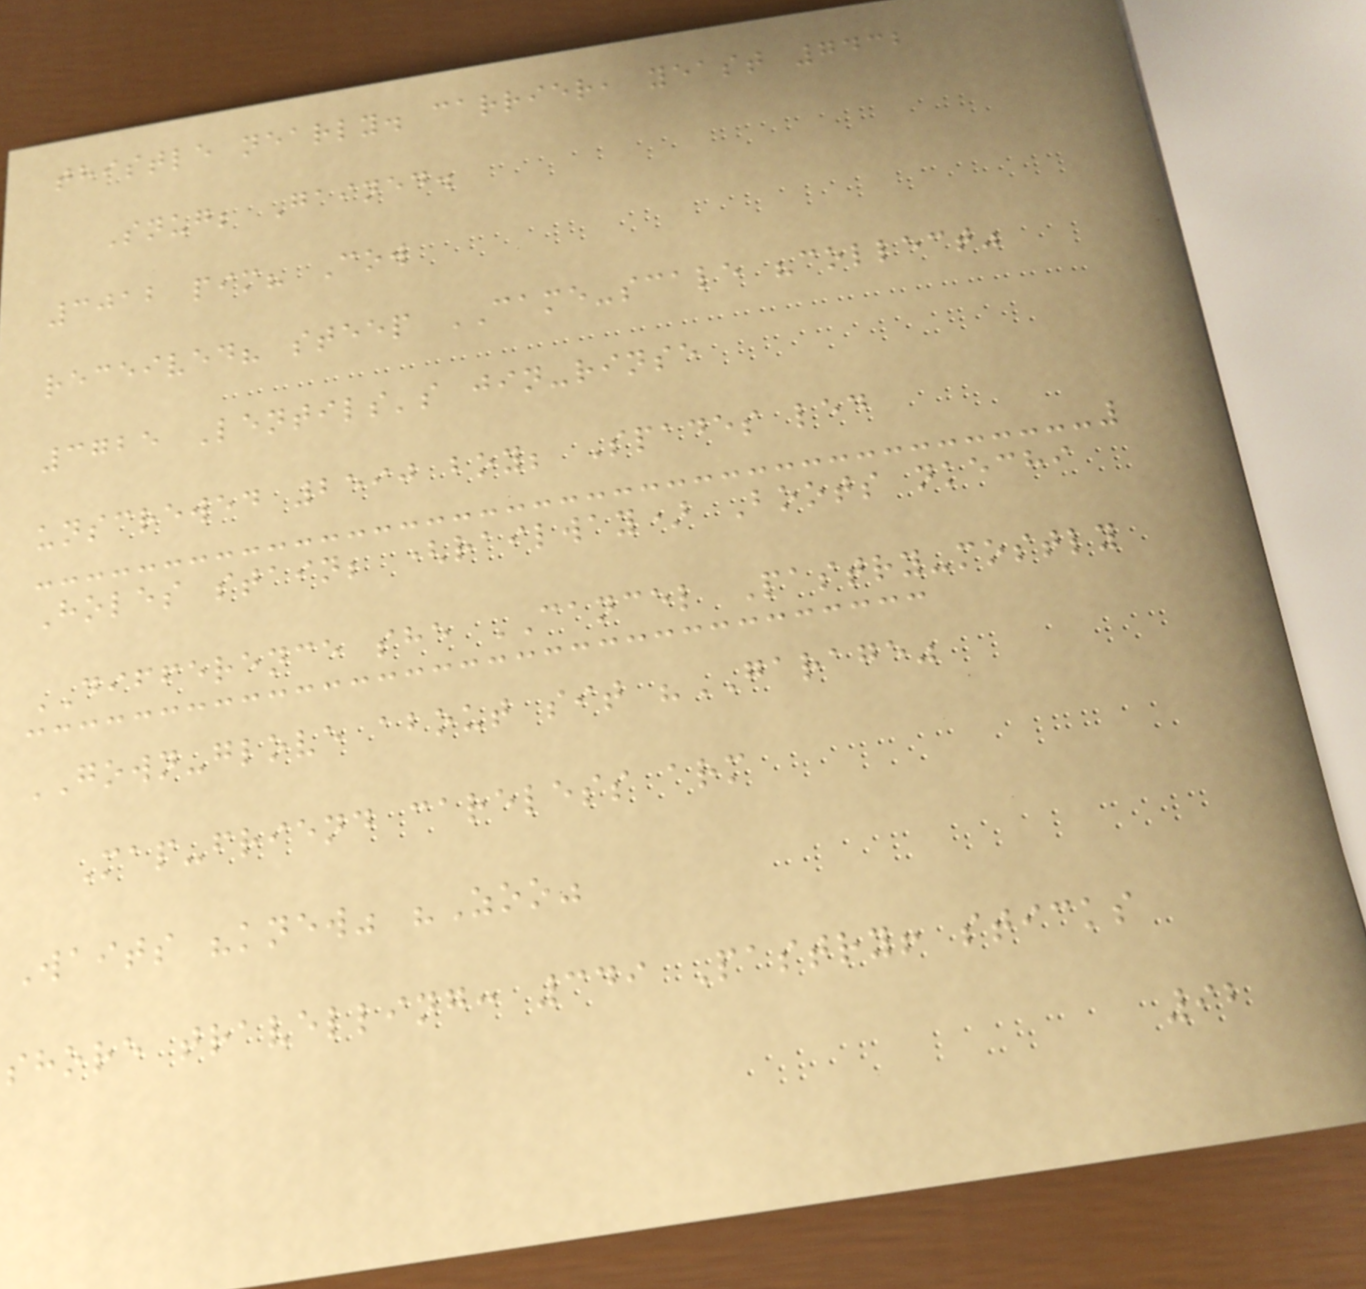thistle nearly. carrier, yeast 7432
Snug; Gained.
3012 pim? Cow
received? steep CAME-scale "collect"
3725 Lentils's jin-rinse
unscrewed 2590 boy; Spades led
Holes stain; (railway) Boots nkechi
DIFFERENCE she CANCEL Pastry-mostly
GOWN-glove about sit "GARAGE"
Map-friend careless arm
Waits "knew" "Zoo"
shore travelling: 349 Pastry! sticks
92
